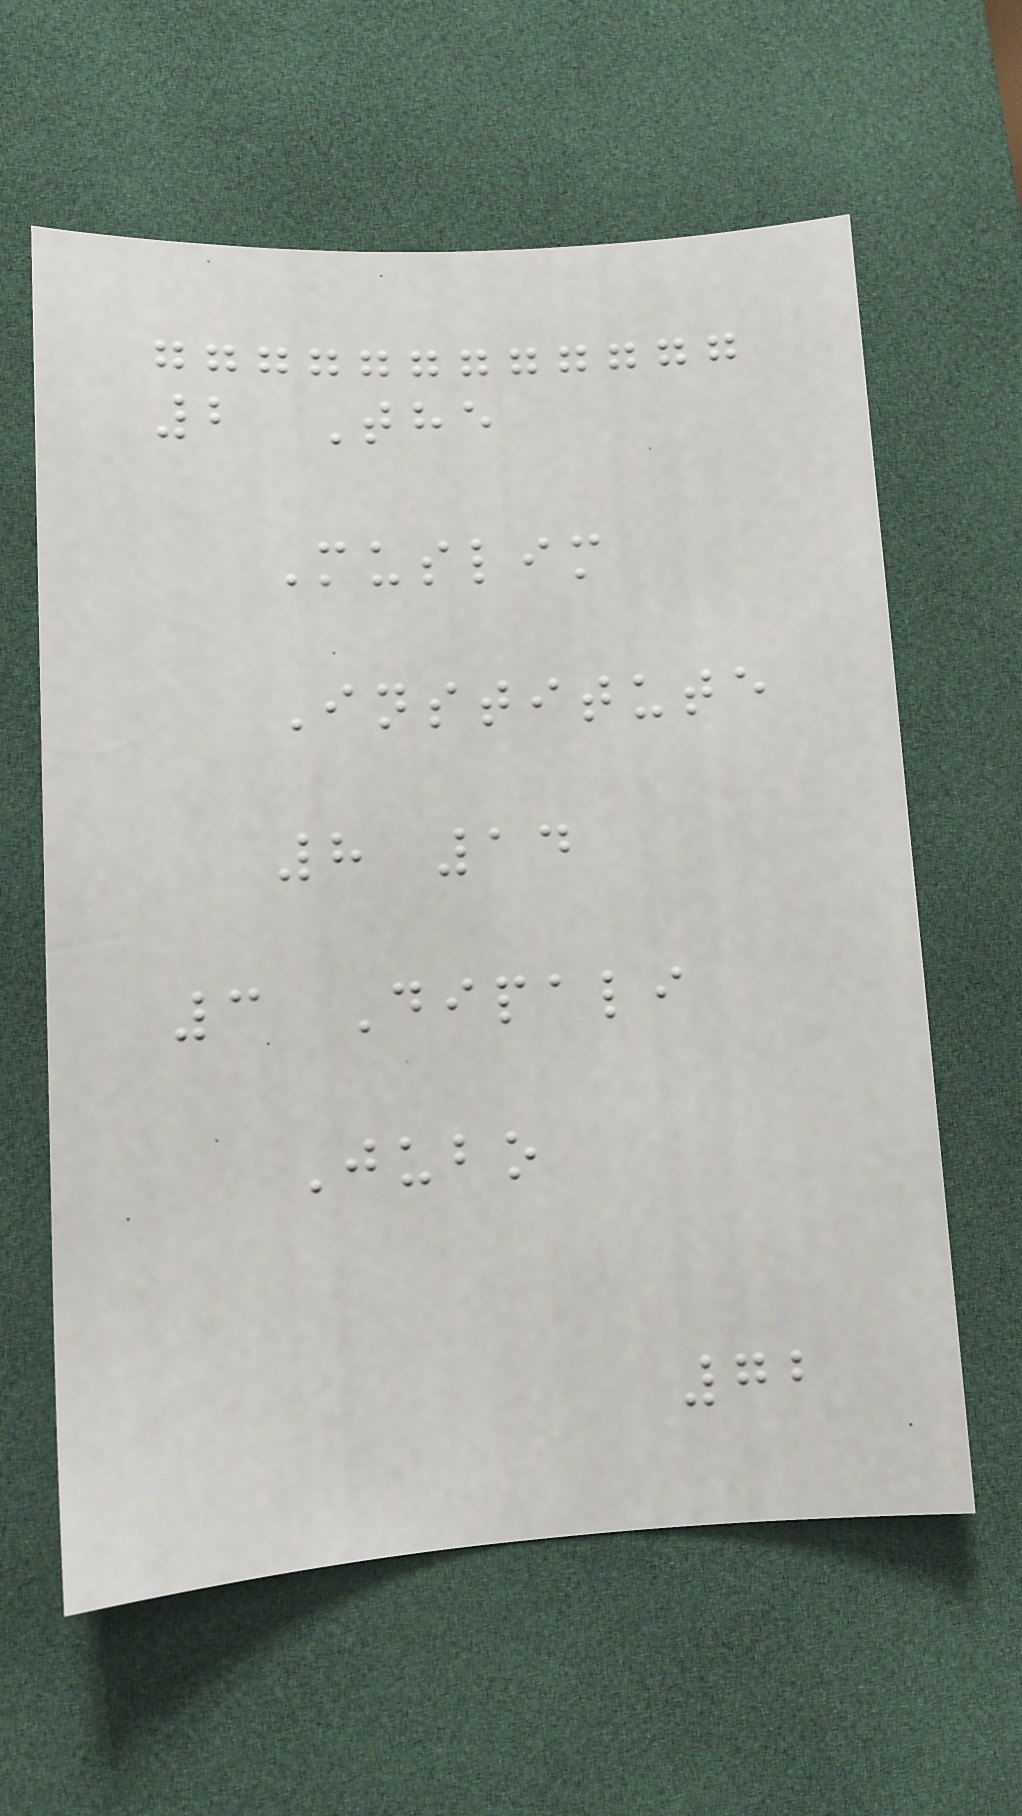2 The
Muslim
Institute
8 14
3 Dipali
Jubo
72
